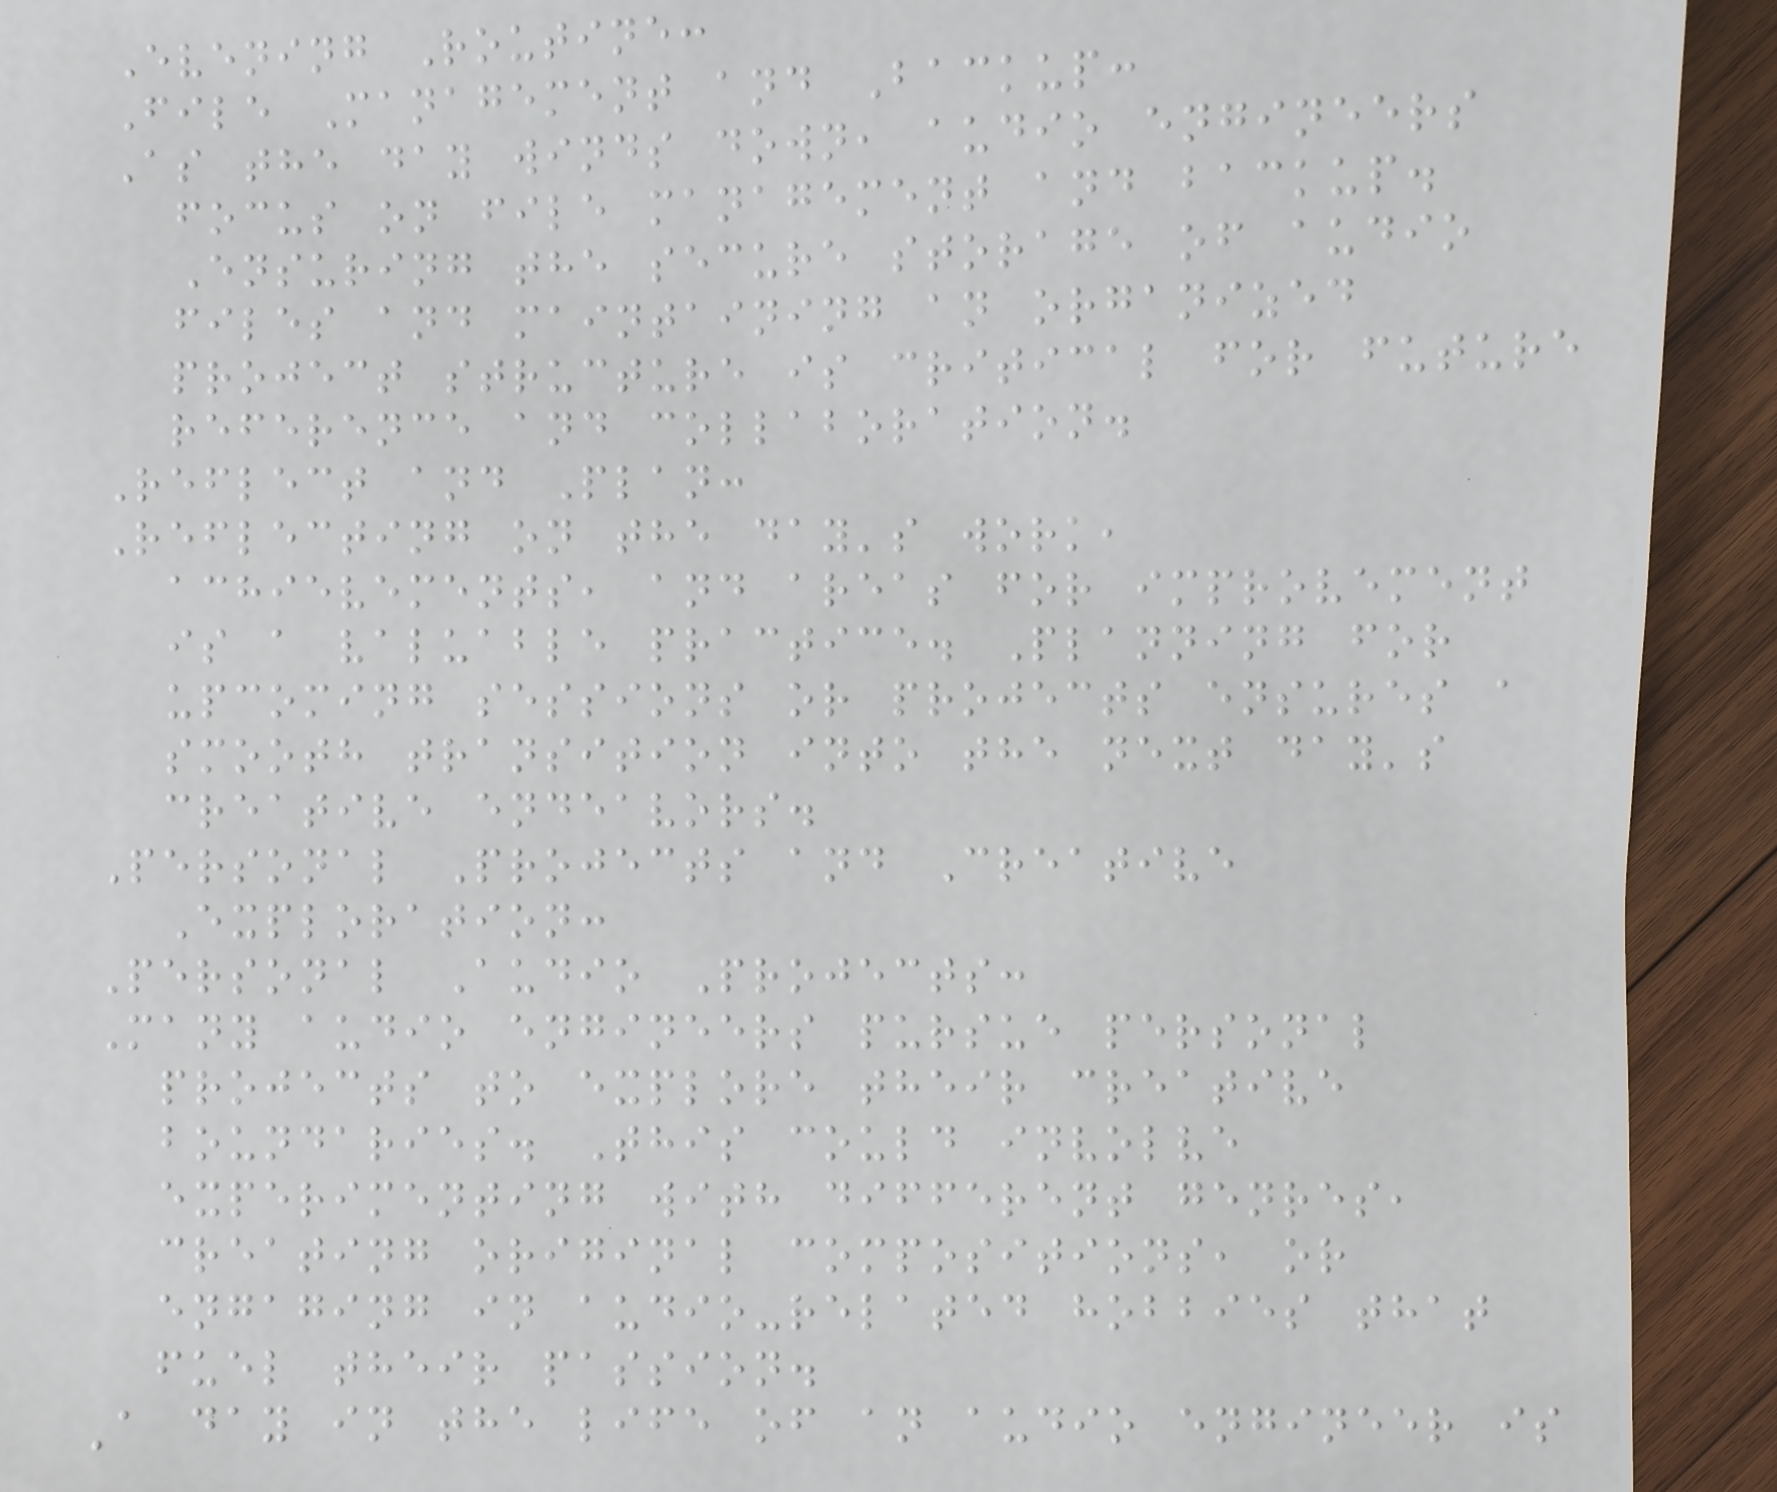Evening Routine:
File Management and Backup:
As the day winds down, audio engineers
focus on file management and backup.
Ensuring the secure storage of audio
files and maintaining an organized
project structure is critical for future
reference and collaboration.
Reflect and Plan:
Reflecting on the day's work,
achievements, and areas for improvement
is a valuable practice. Planning for
upcoming sessions or projects ensures a
smooth transition into the next day's
creative endeavors.
Personal Projects and Creative
Exploration:
Personal Audio Projects:
Many audio engineers pursue personal
projects to explore their creative
boundaries. This could involve
experimenting with different genres,
creating original compositions, or
engaging in audio-related hobbies that
fuel their passion.
A day in the life of an audio engineer is
